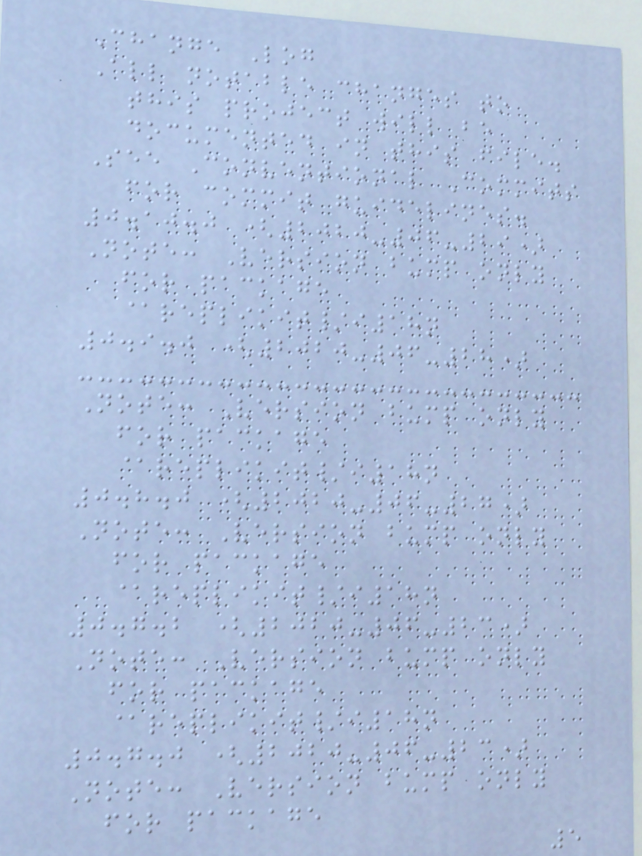Change Log
All notable changes to
this project will be
documented in this file.
See Conventional Commits
for commit guidelines.
0.10.0 (2020-06-29)
Note: Version bump only
for package
@replikit/i18n
0.9.0 (2020-06-28)
Note: Version bump only
for package
@replikit/i18n
0.8.0 (2020-06-27)
Note: Version bump only
for package
@replikit/i18n
0.7.2 (2020-06-23)
Note: Version bump only
for package
@replikit/i18n
0.7.0 (2020-06-23)
Note: Version bump only
for package
5
